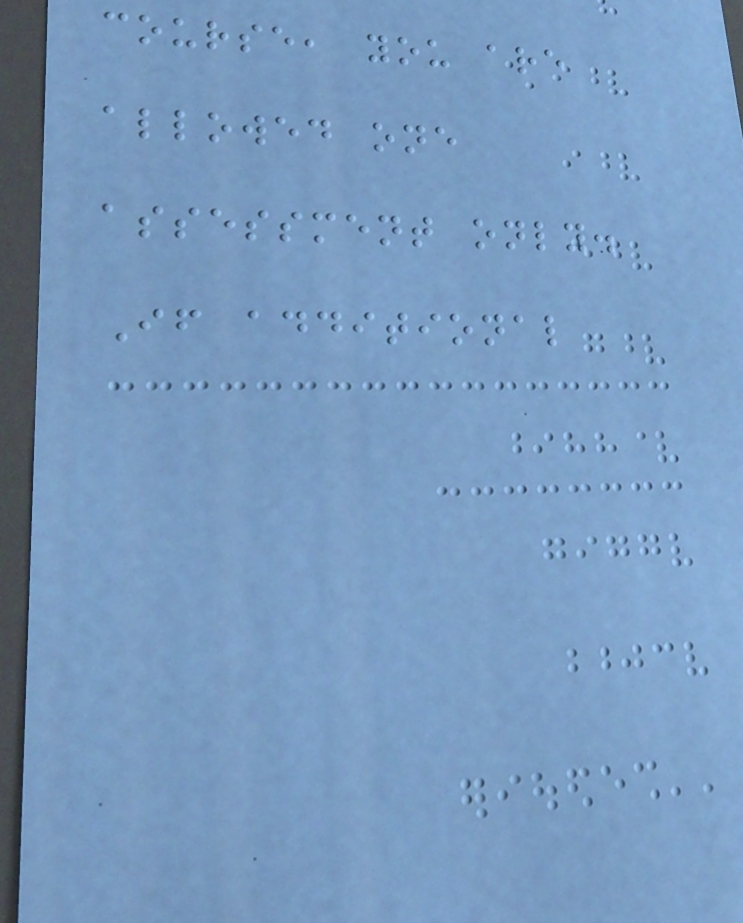course, you are
allowed one
assessment only.
If additional
